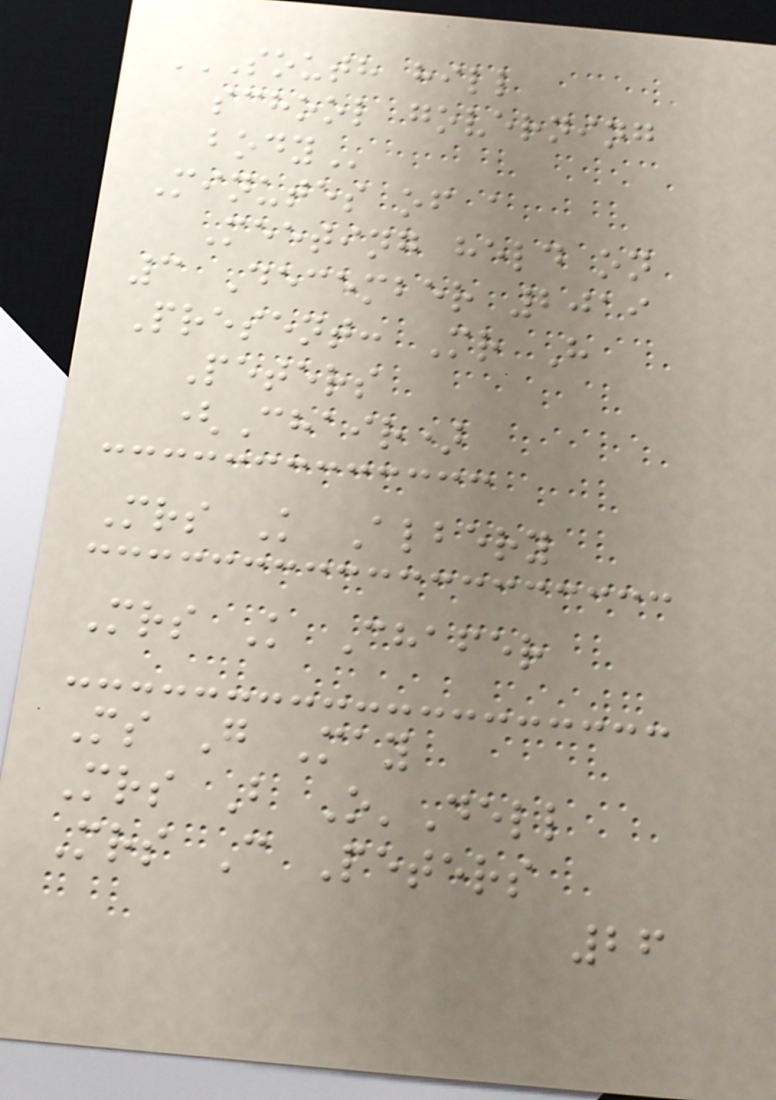SOUTH HILL
SCHOOL GOVERNING
BODY
Minutes of a
Meeting held on
3 December 2019
Present: Mr H
Peters
(Chair)
Mrs K Albery
Mrs K Chafer
Ms G May
Mrs B O'Dell
Mrs C Peters
26
